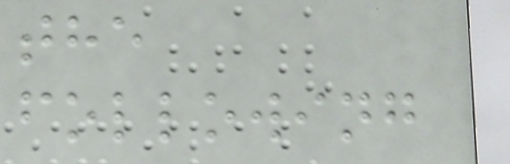the
following
